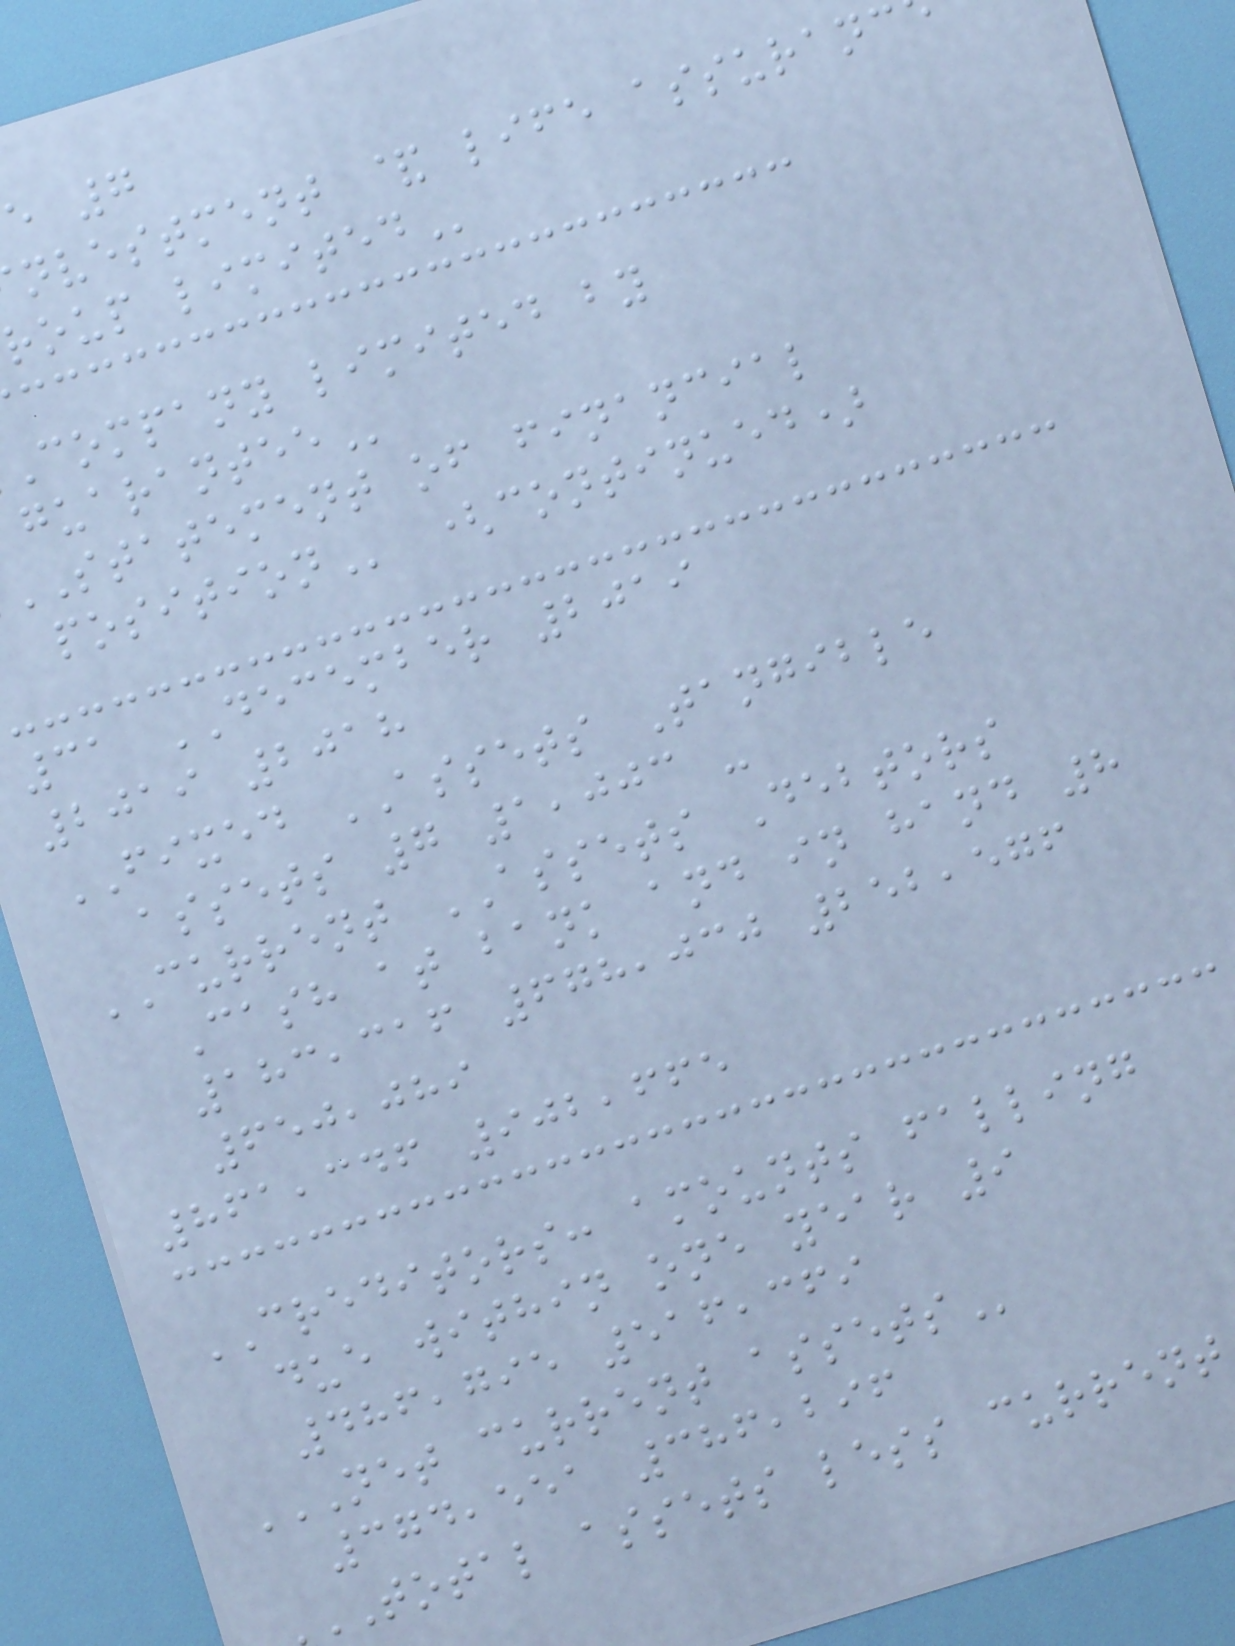e 7
nvestment & life
roup
company limited by
STATEMENT of financial
(continued)
31 DECEMBER 2019
2019 2018
FIXED ASSETS Tangible
assets 7 1,003 -
CURRENT ASSETS Debtors
Cash at bank and in hand 8
183,316 678,030 252,576
650,089
861,346 902,665
CREDITORS: amounts falling
due within one year 9
486,795 516,369
NET CURRENT ASSETS
374,551 386,296
TOTAL assets less current
